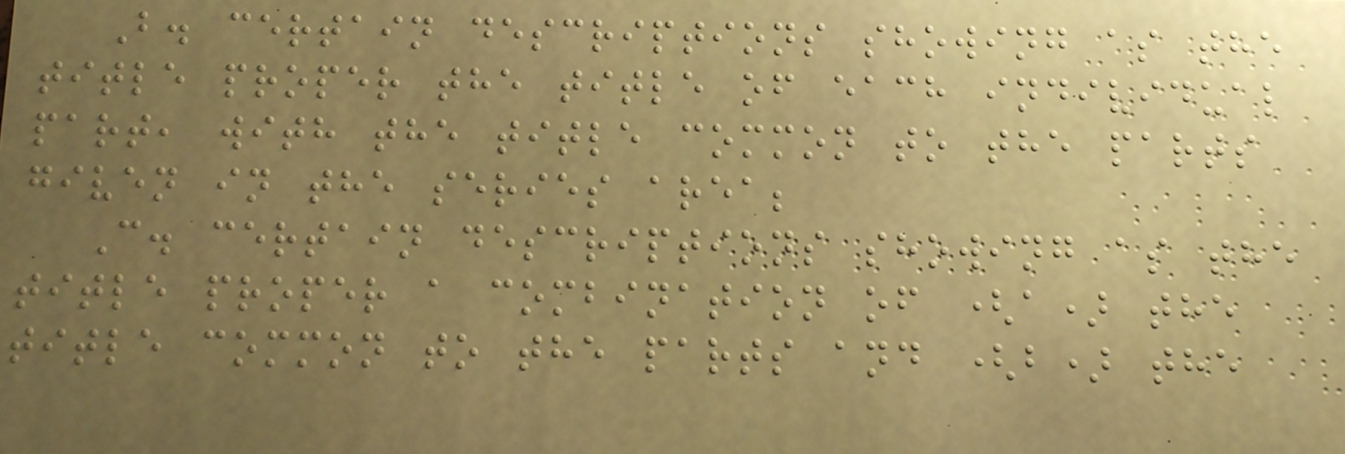B. certain descriptions showing as the
title proper the title of each individual
part, with the title common to the parts
given in the series area;
C. certain descriptions showing as the
title proper a combination of (a) the
title common to the parts and (b) the
